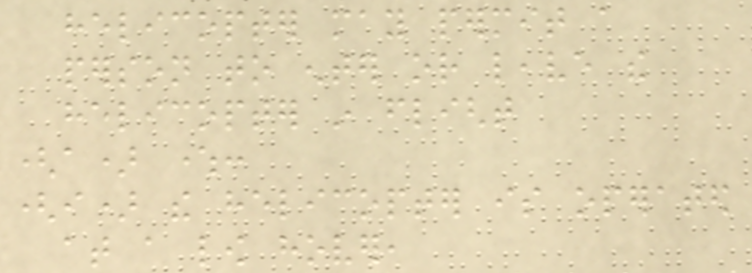helicopter may permit a
person to enter or leave the
helicopter in flight
(a) where:
(i) the helicopter is operated
at a low hover,
